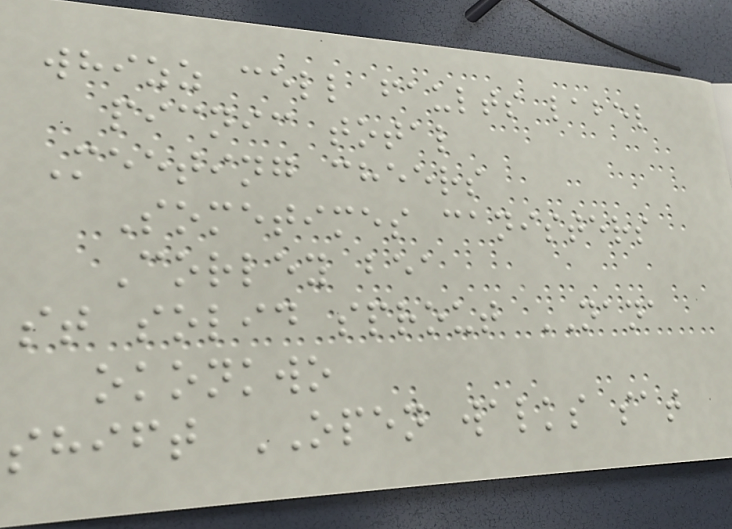whizz cell faults label
picnic total
Meeting cheers
Sometimes canisters
Corley bea
st solid sprout NANA
okonkwo
shift OPEN walks sat
